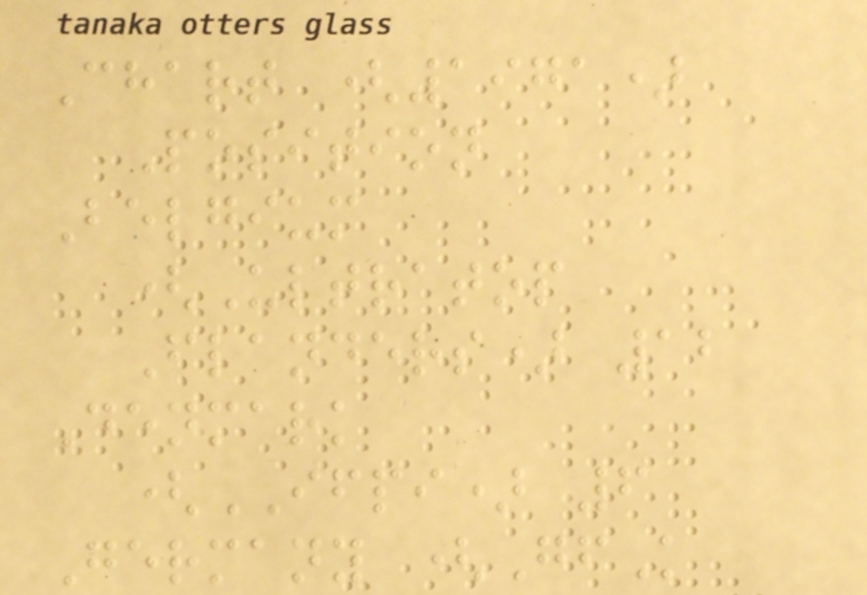Chart (1971)
Position
Belgium
(Ultratop
Flanders) 12
Denmark
(IFPI) 6
Germany (GfK
